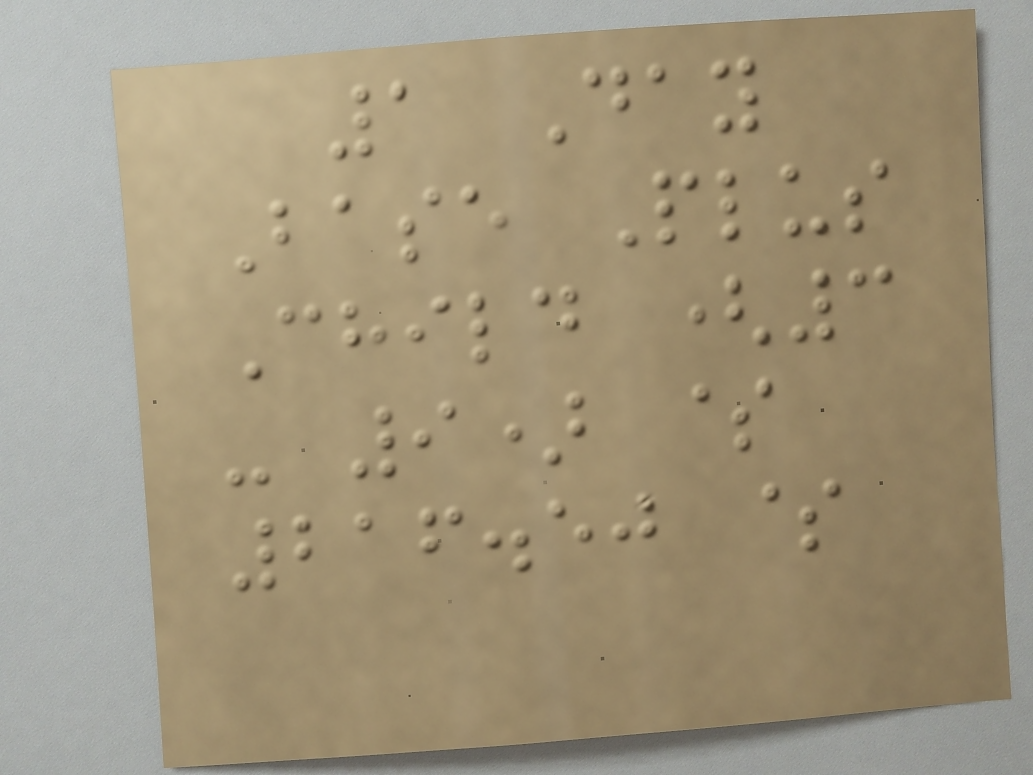1 Day
Base Plus
Child (3
- 9) $
216.50 $
